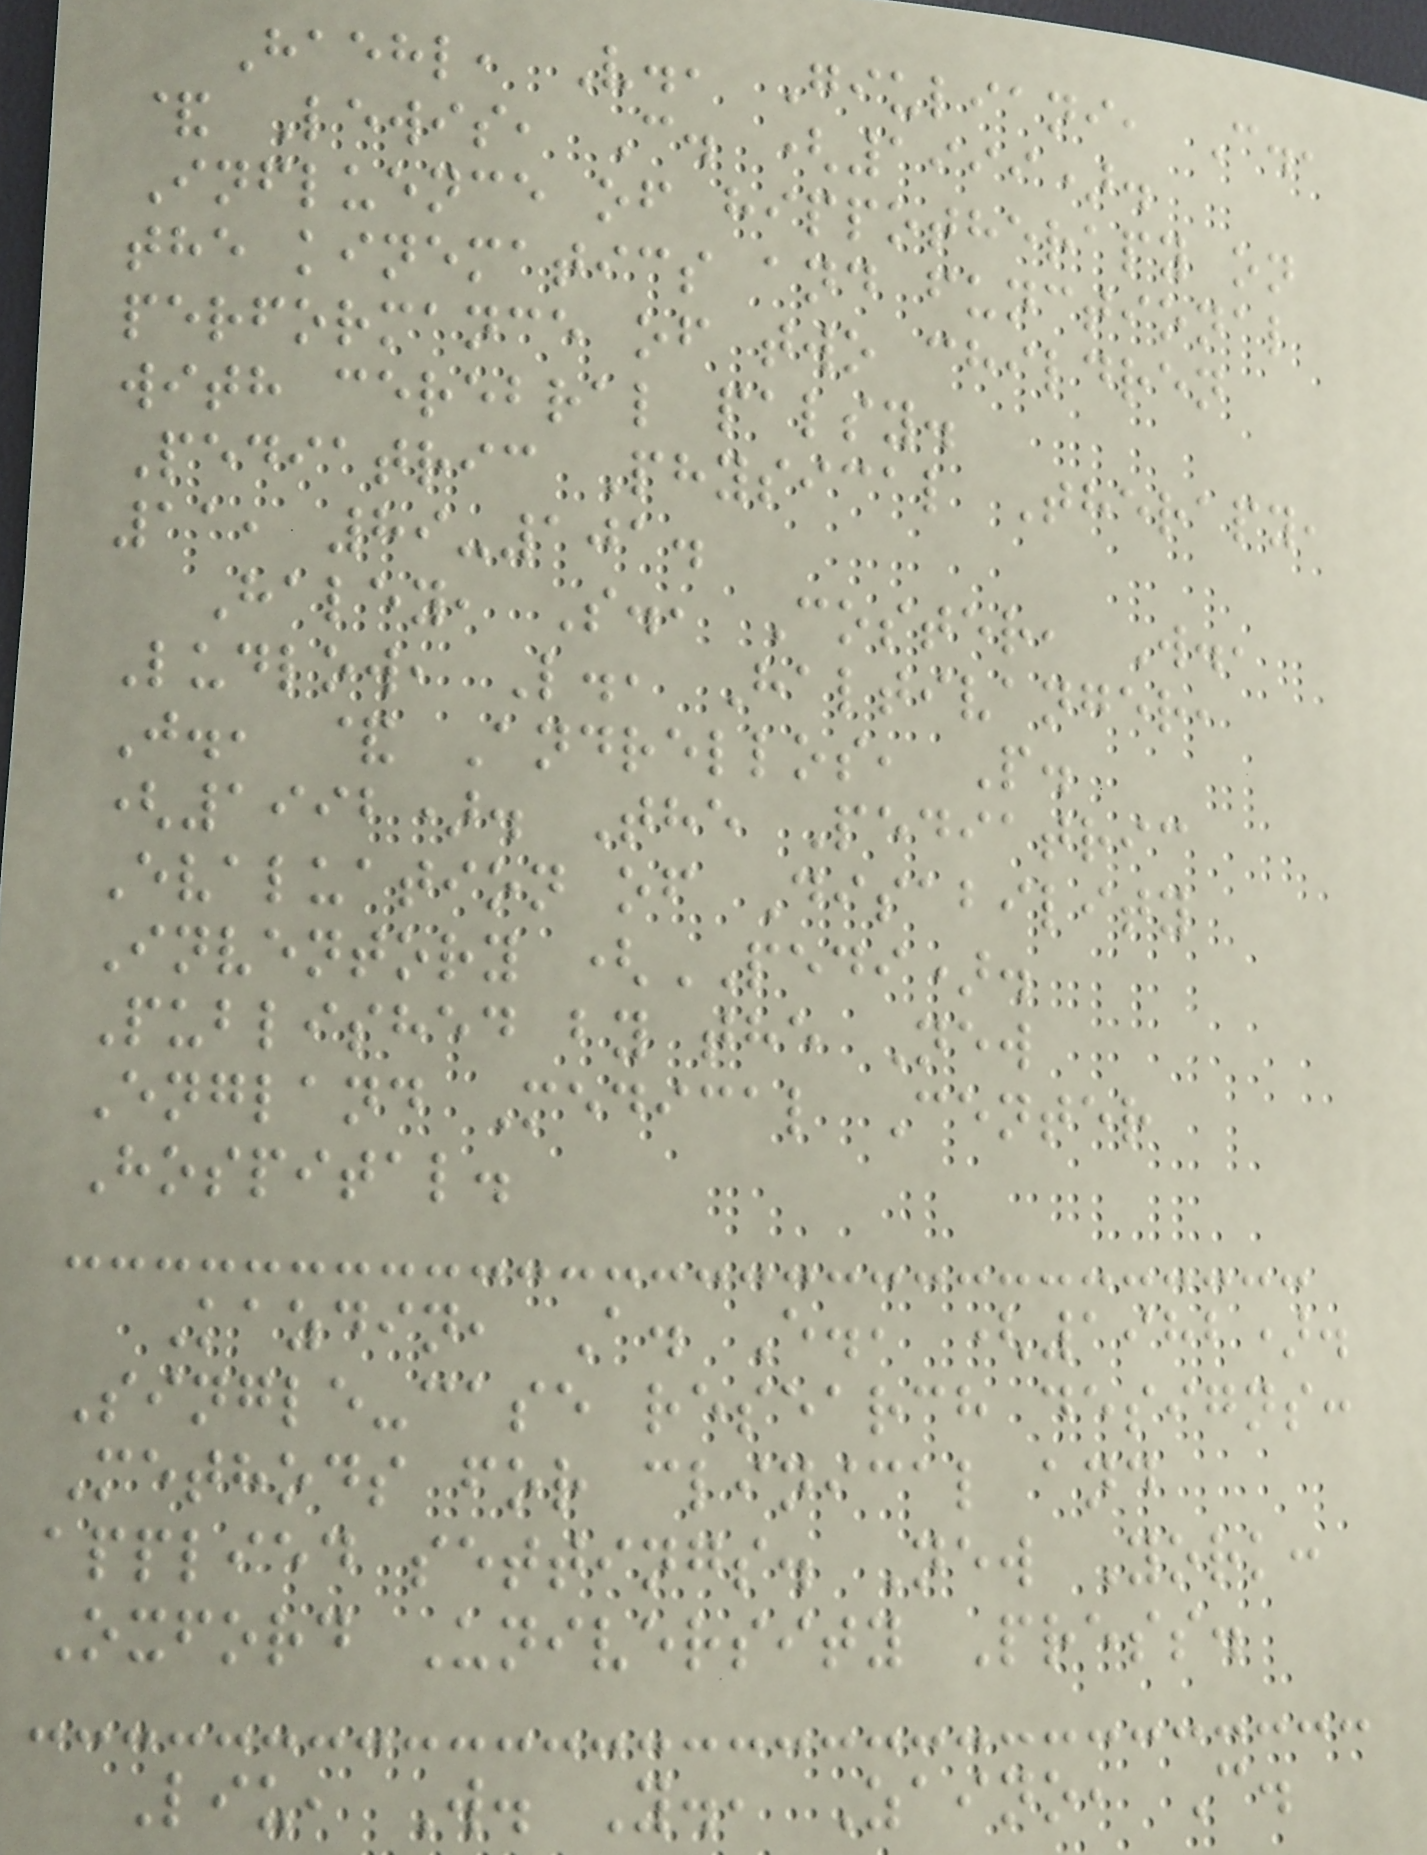Haehl, V., Giuliani, C.,
& Lewis, C. (1999).
Influence of hippotherapy on
the kinematics and functional
performance of two children
with cerebral palsy.
Pediatric Physical Therapy,
11, 89-101.
Haley, S., Coster, W.,
Ludlow, L., Haltivanger,
J., & Andrellos, P.
(1992). The Pediatric
Evaluation of Disability
Inventory (PEDI).
Published by the New
England Medical Center
Hospital.
Kazdin, A. E., (1982).
Single-case research designs:
Methods for clinical and
applied settings. New York:
Oxford University Press.
Liu, W. Y., Zaino, C.
